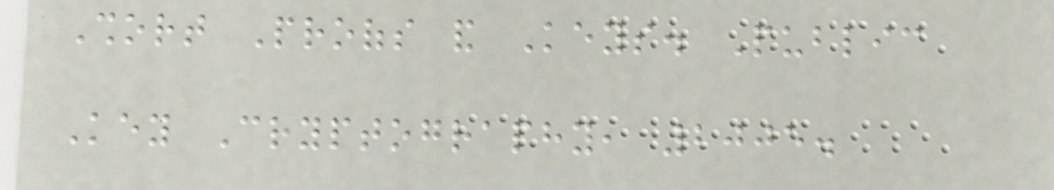Short Proofs and Keys. Public
Key Cryptography, 2005.
